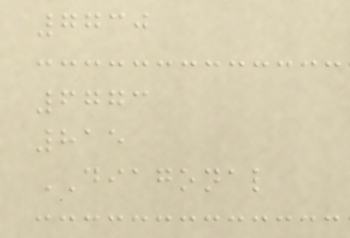7730
6773
815
DIAGONAL
